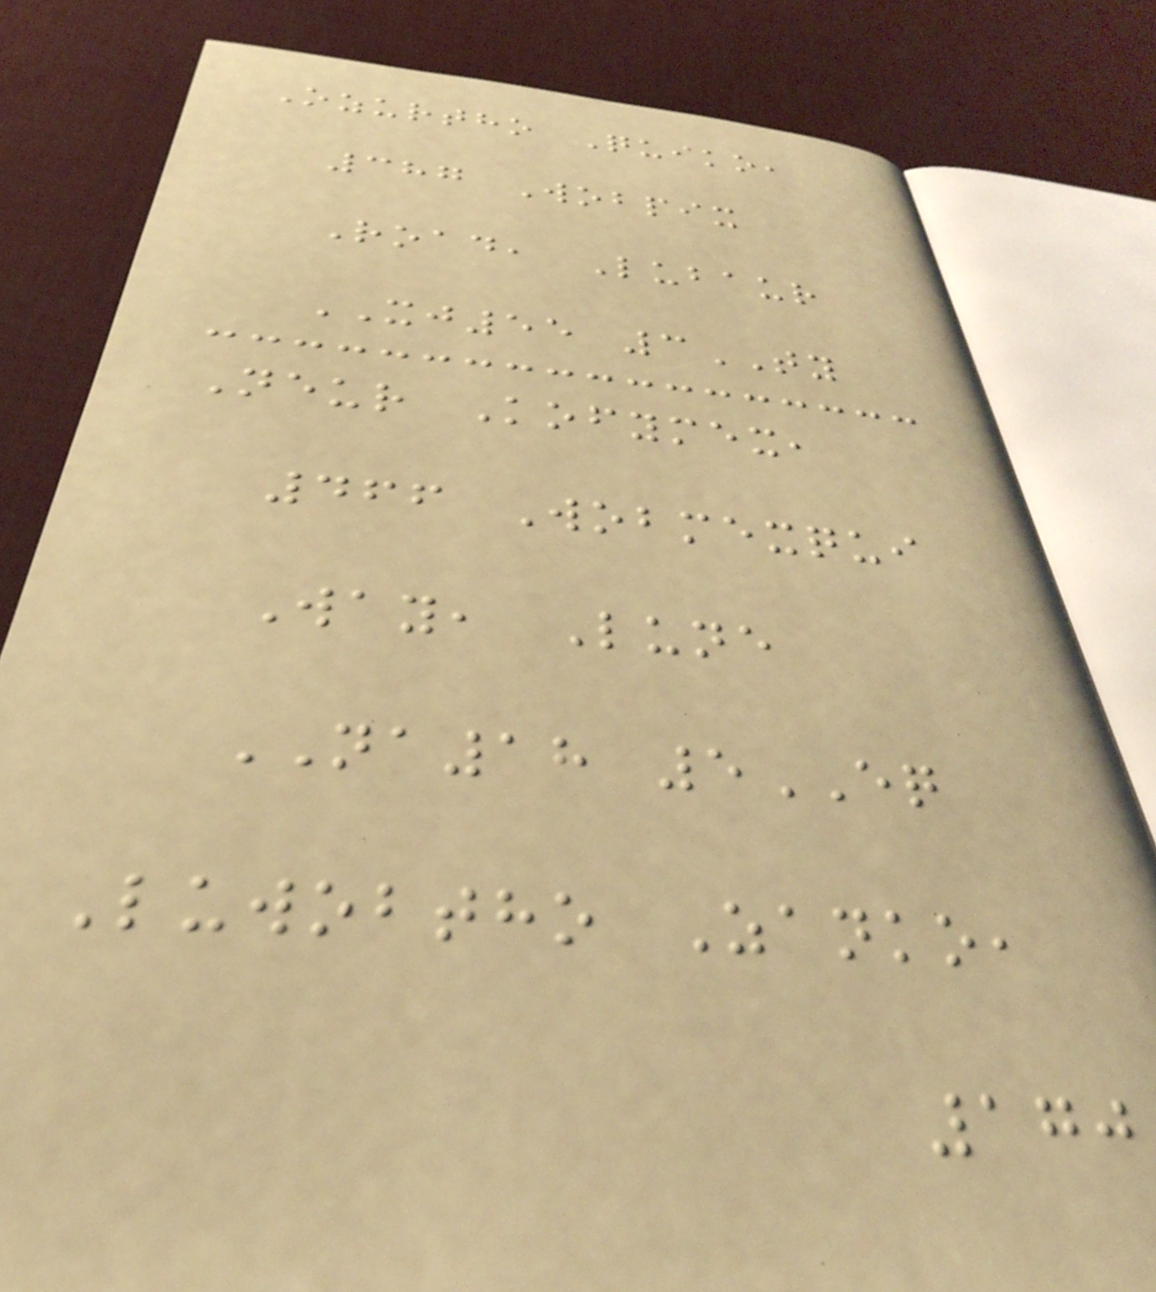Ozurtho Quiko,
387 Wobpix
Road, Lubaur
XJ55 3TY
Neur Kofymex,
466 Wobmexqui
Way, Lune
NA18 5EQ
Luwobtho Zanko,
170
